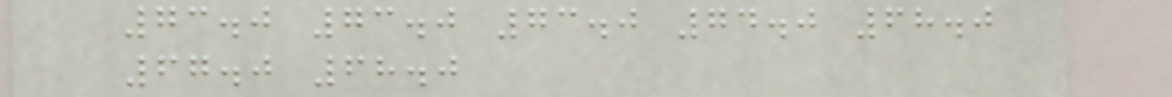73.0 73.0 73.0 74.0 68.0
67.0 68.0
